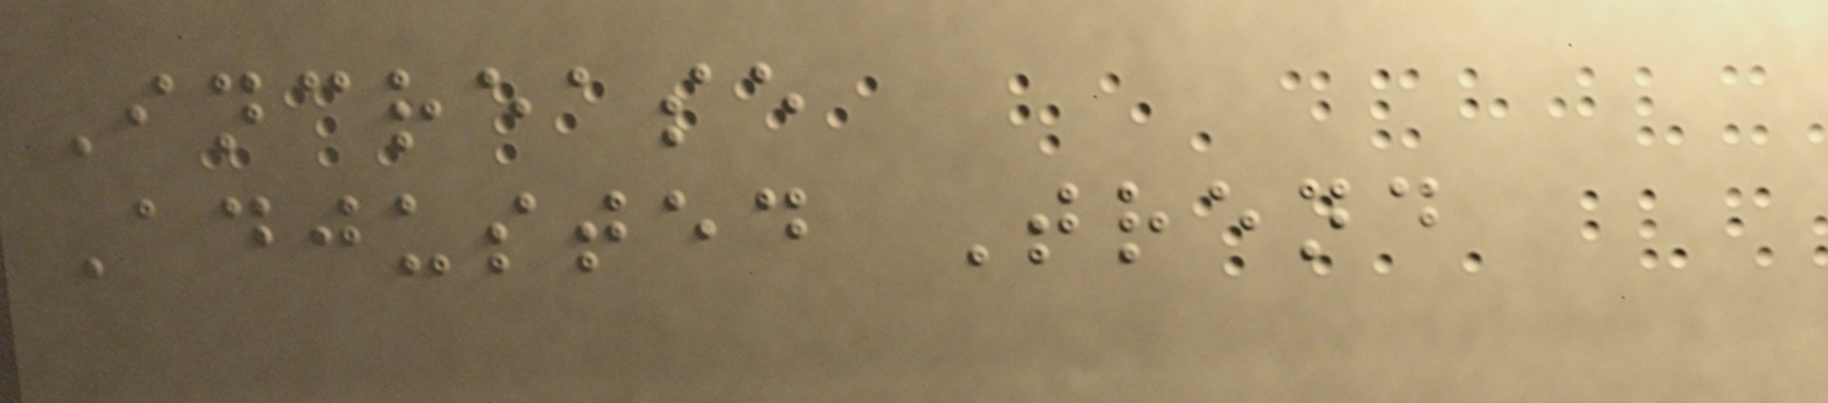Increase
Adjusted Trend
